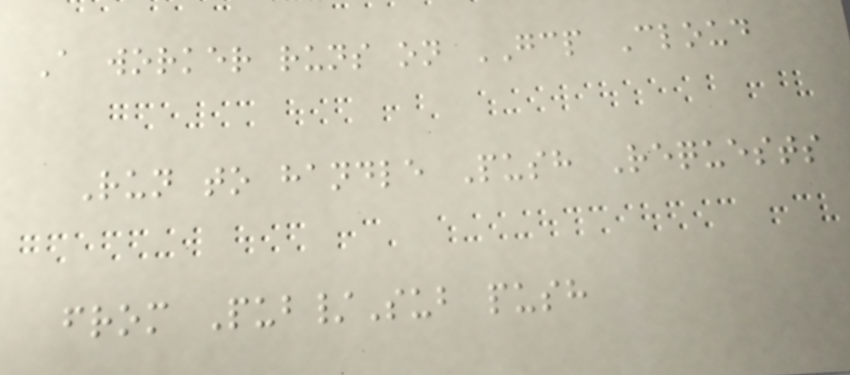A worker runs on GCP Cloud
Run to handle Push Requests
from Pub/Sub push
